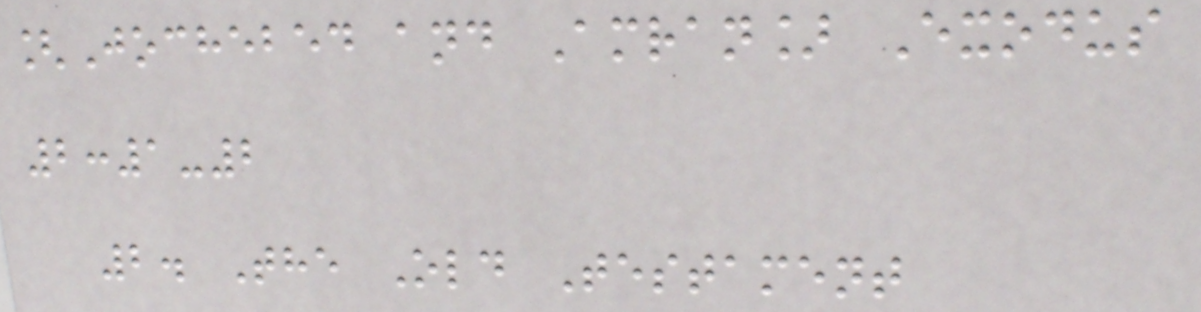[Jochebed and Amran] Exodus
2:1-2
2. The Old Testament
